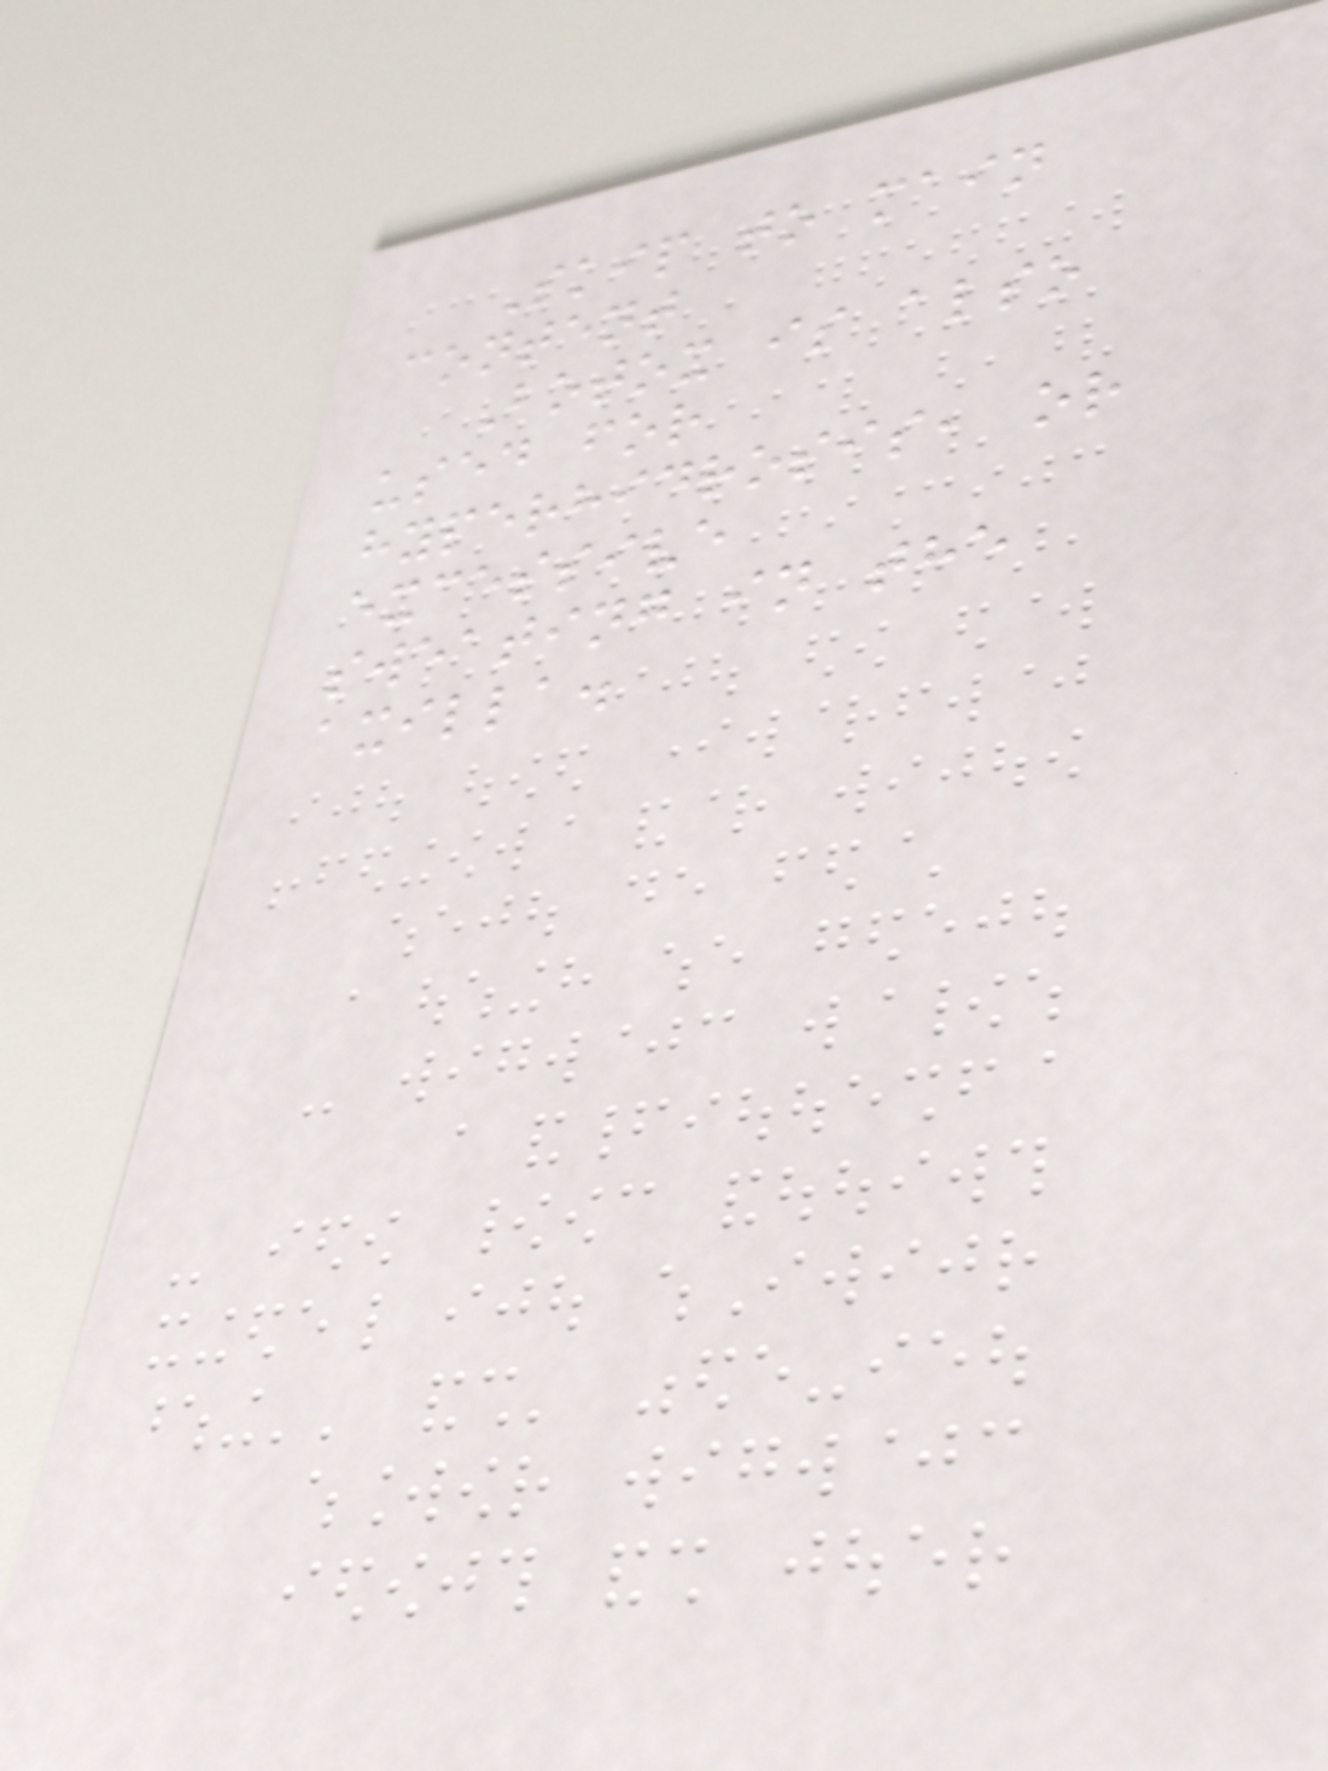Skip to main
content
Botox is also
used for
hyperhidrosis, or
excessive
sweating in the
axilla.
